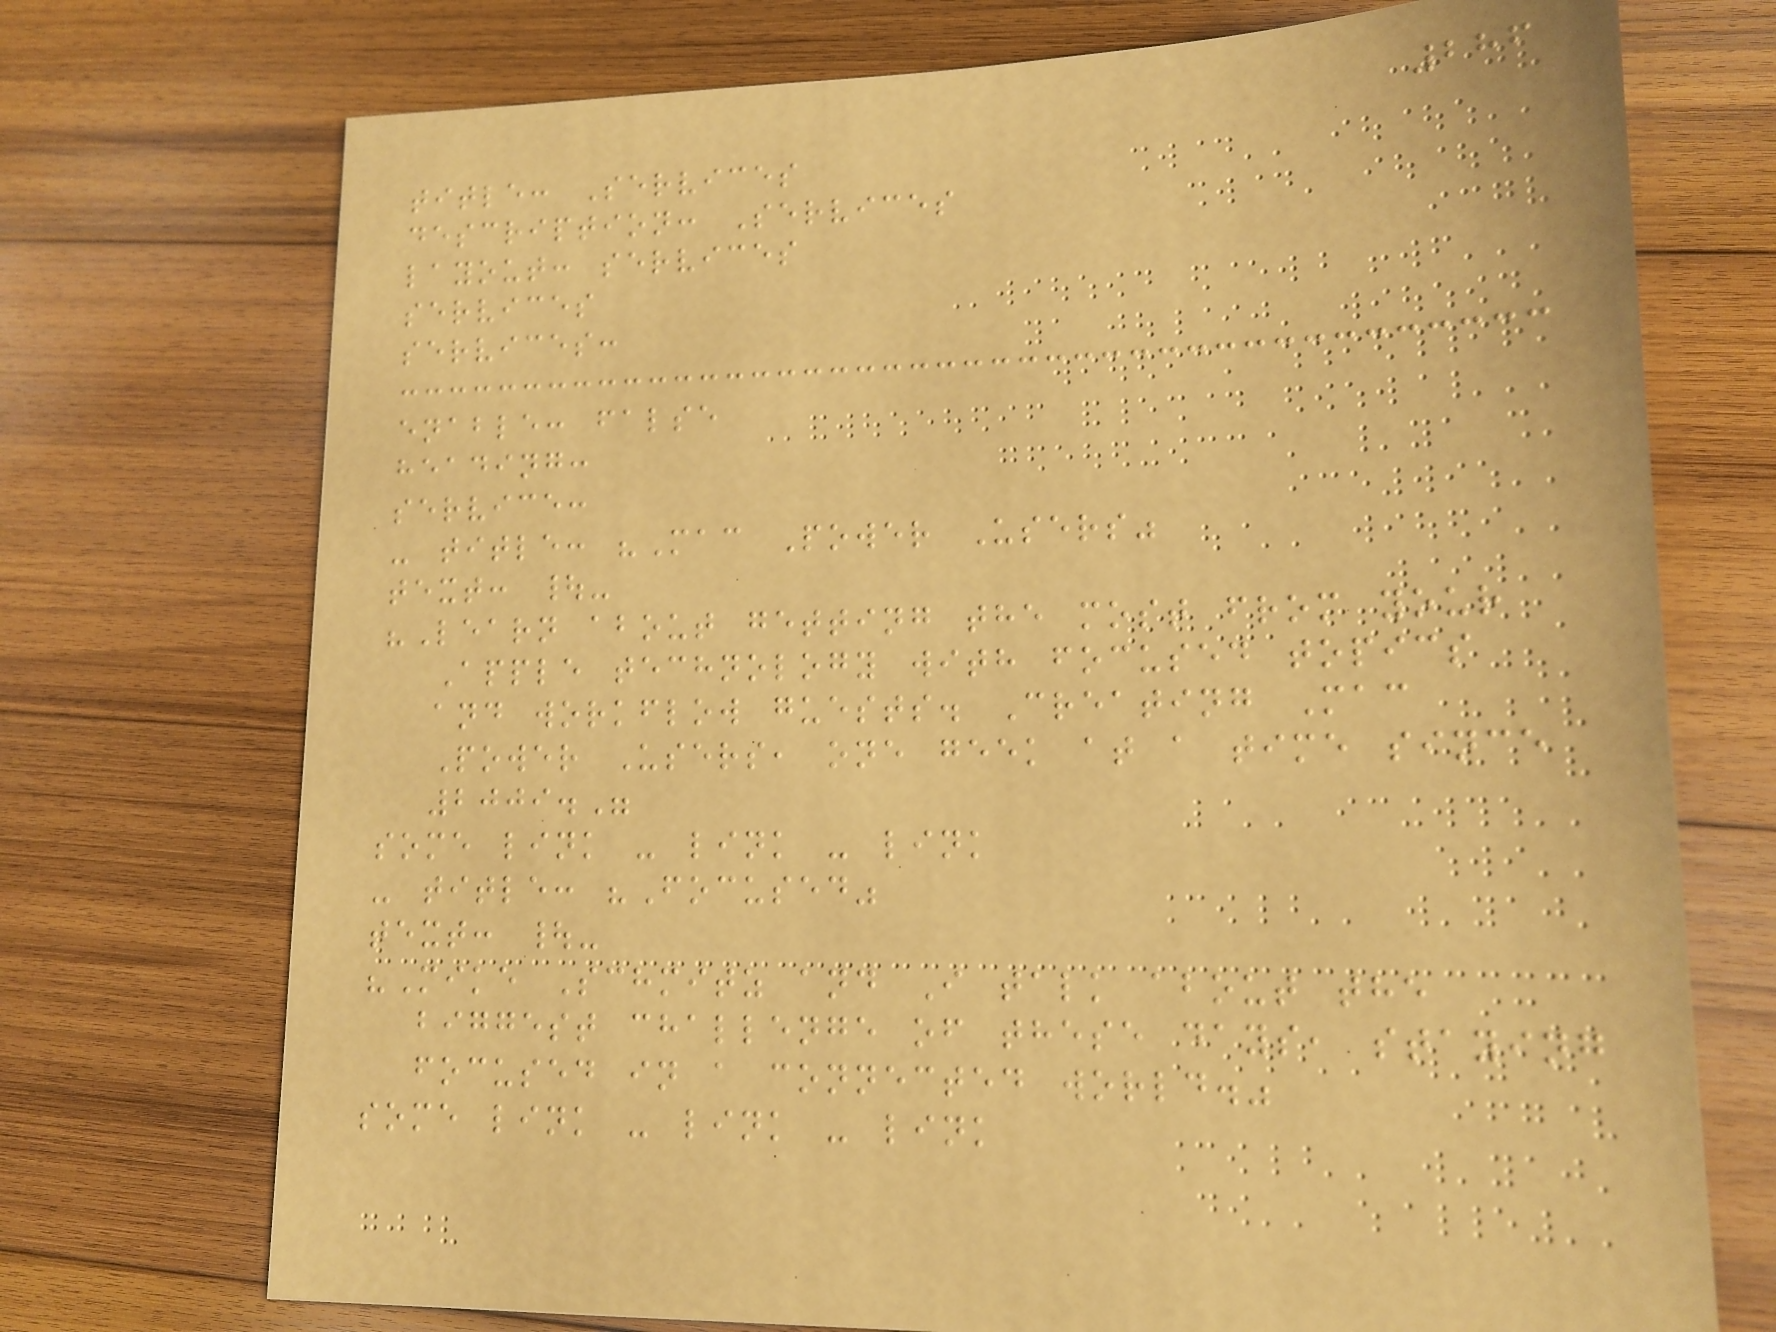286
title: Services
description: Services
layout: services
services
services:
enable: false
heading:
service:
- title: "Mac Power Users"
text: |-
"Learn about getting the most from your
Apple technology with focused topics
and workflow guests. Creating Mac
Power Users, one geek at a time since
2009."
some link - link - link
- title: "Focused"
text: |-
"Mike Schmitz and I talk about the
biggest challenge of these days, staying
focused in a connected world."
some link - link - link
